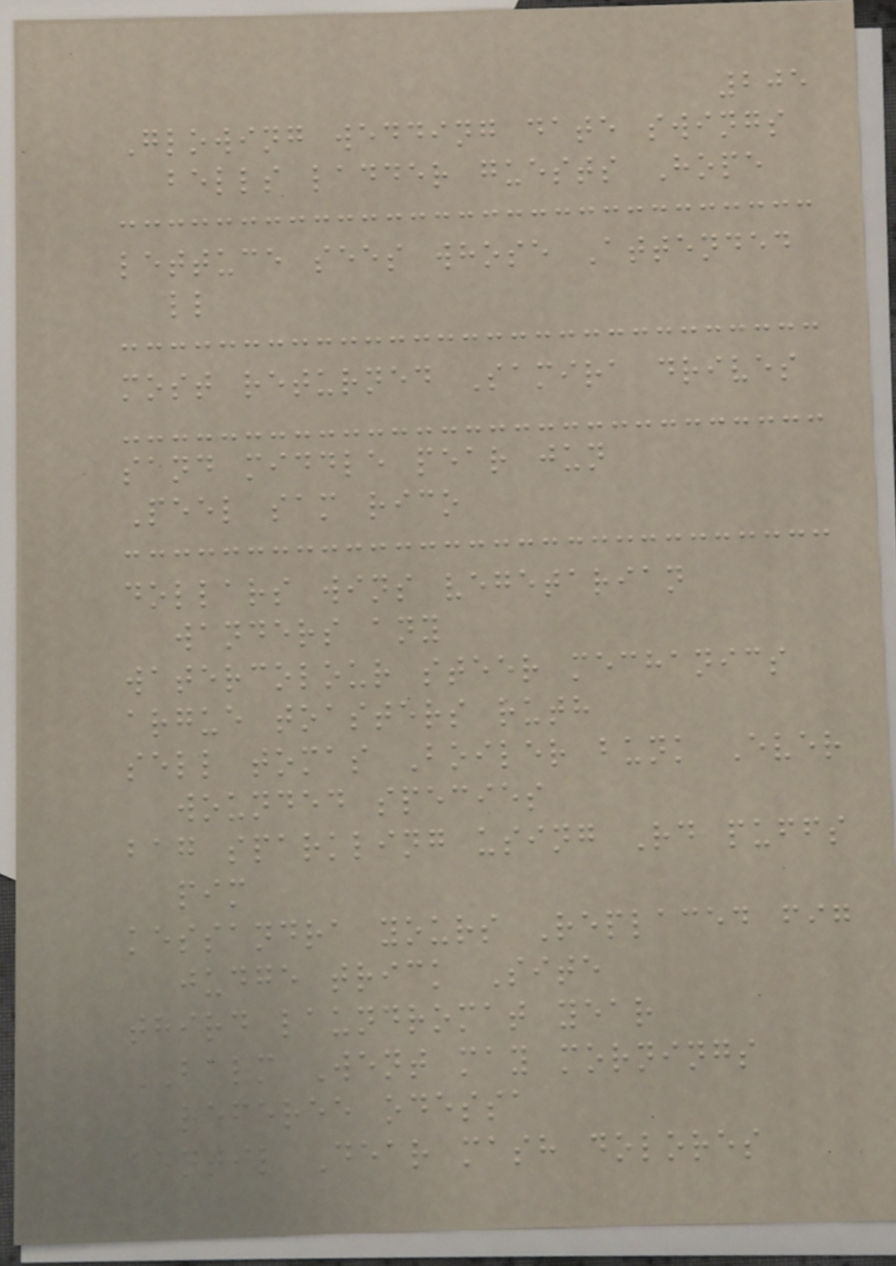205
Glowing wedding date swings
bells ladder guests Hope
lettuce sees whose Attended
ll
most returned Samira drives
sand middle pear jun
Peel sam rico
dollars wins vegetarian
wanders any
watercolour steer mechanics
argue toasters ruth
sell tomas Boiler bunk Ever
wounded species
bag sparkling using Rd puffs
pim
kessandra yours Replaced fig
judge trick Site
third laundromat year
BALM Went may mornings
referee odessa
lentil Dear mash dolores
